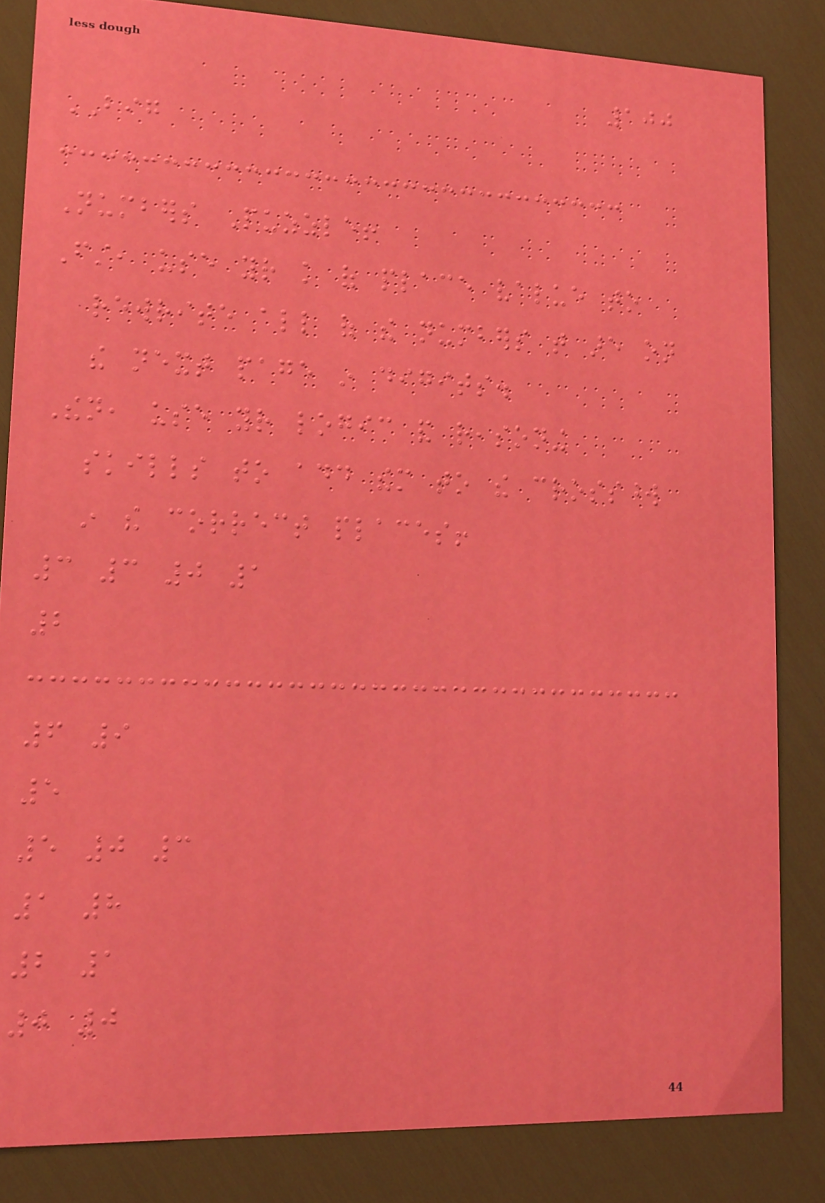100
BIG
Numbers Puzzle!
First, use your knowledge of place value to
rewrite all of the numbers that are on
the next page in digits.
Then, use your logic and reasoning
skills to add them to the crossword
in the correct places!
3 3 0 1
2
6 9
5
5 0 3
1 8
2 1
0 0
